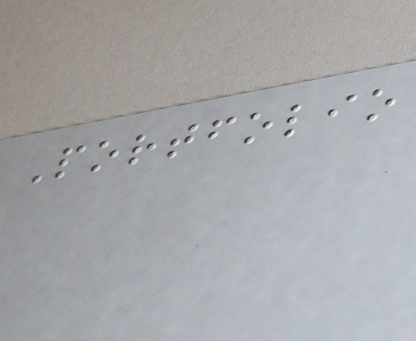Portfolio
